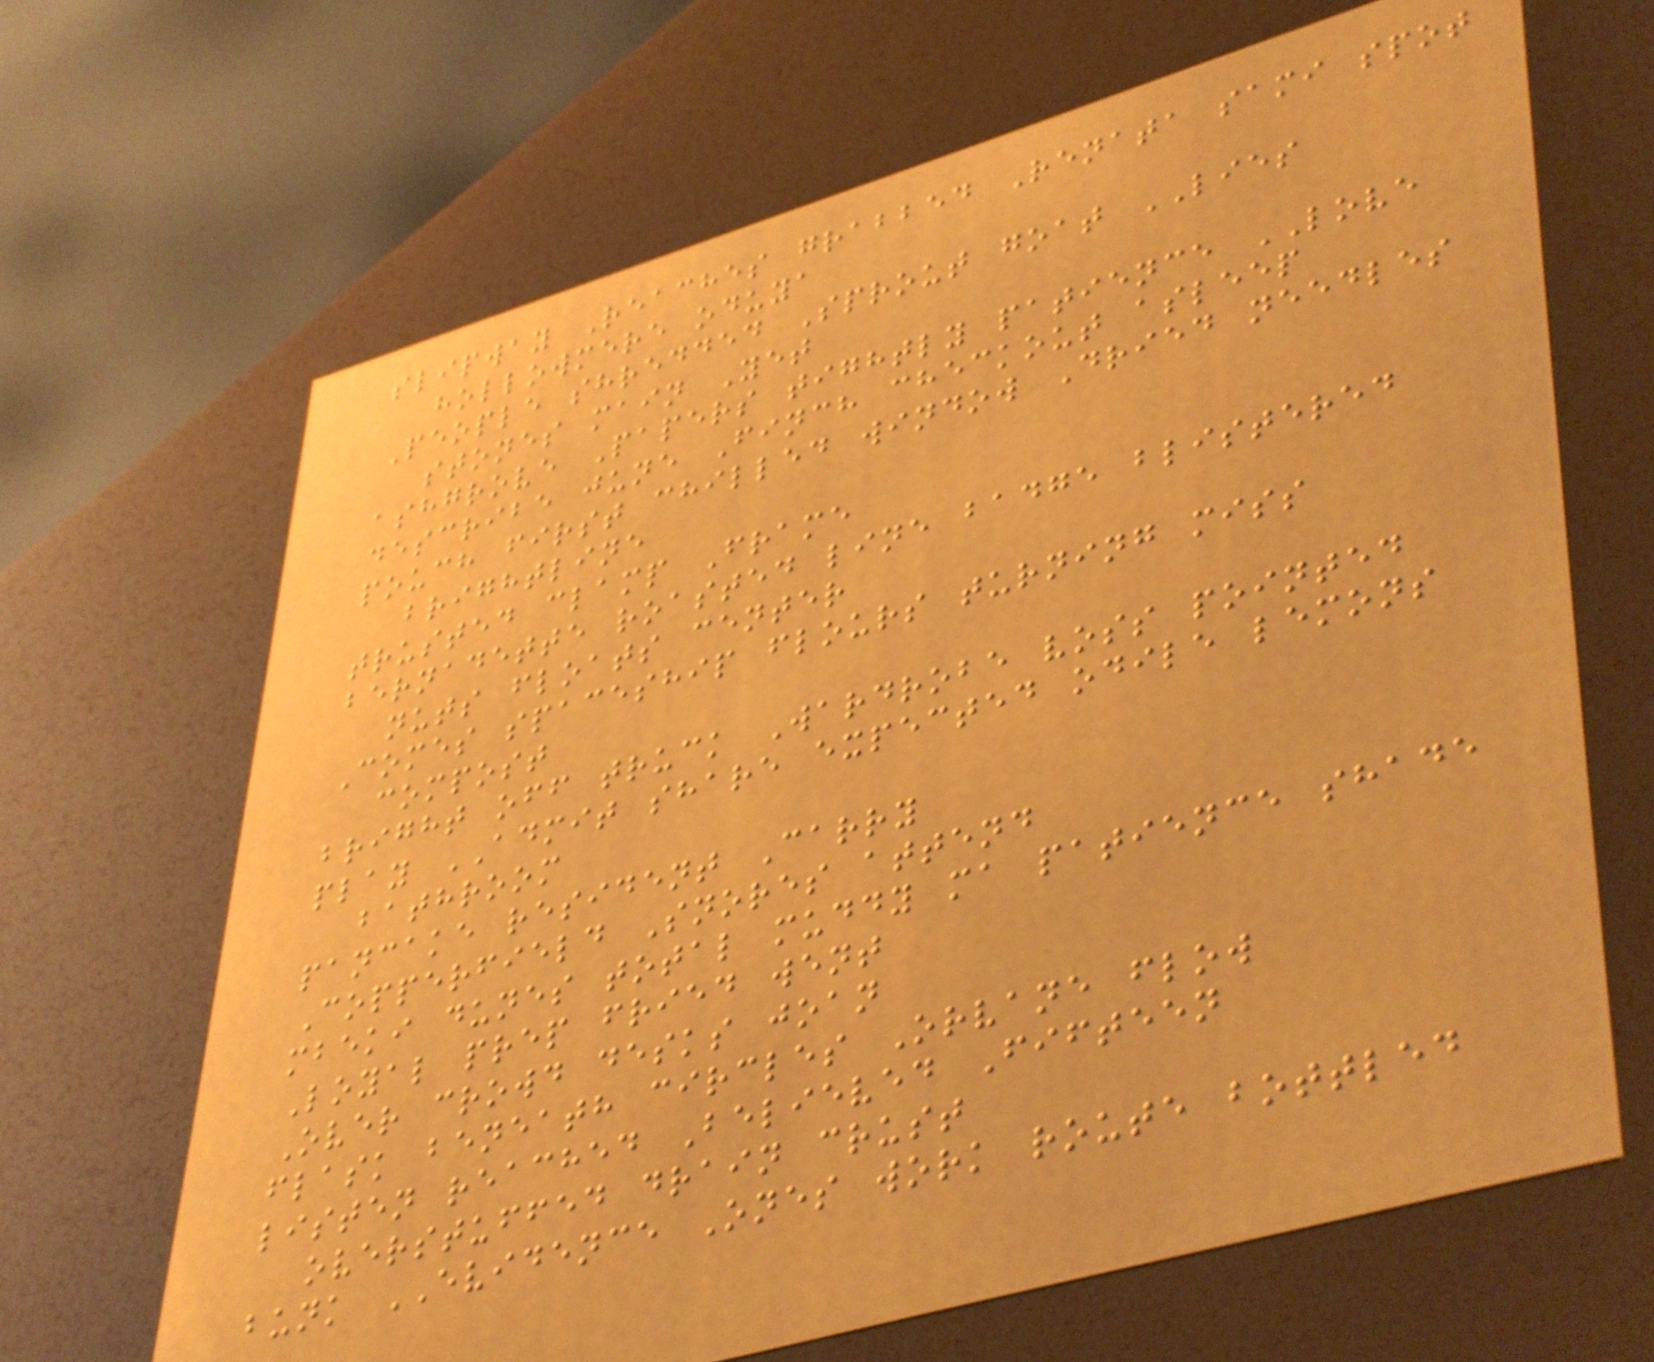slipway Reaches grabbed Renata sami spot
hollowmere oduya
People shredded Sprout goat LIES
stones main Yet
ashgrove Papers tightly patience LOVE
describe june Finch checkout asleep
pouch first chilled window Dried needles
brightline
trusted clamp Frame
bernadette roasted line badge blistered
nuts floats center
Comes spaceship flours turning miss
compost
bright off truck Wardrobe voss pointed
play ADMIT share expected odile lemons
bathroom
pancake resident Carry
Copperfield Snores attend
mbeki dunes total muddy ma patience shade
Loyal prep fried went
Over crowd desks joan
flask beneath circles Orvane flow
listen reached Believed Fifteen
overstuffed drain crust
bunk EVIDENCE Ones work route bottled
